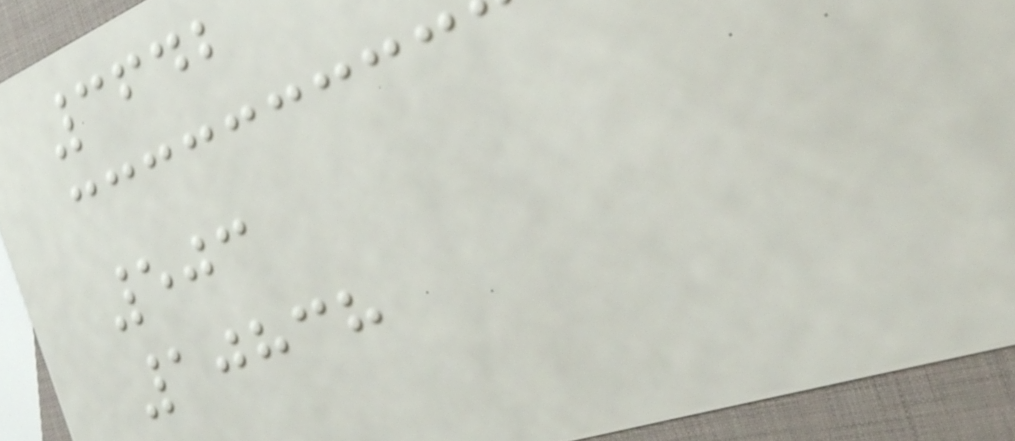3642
503
10838
